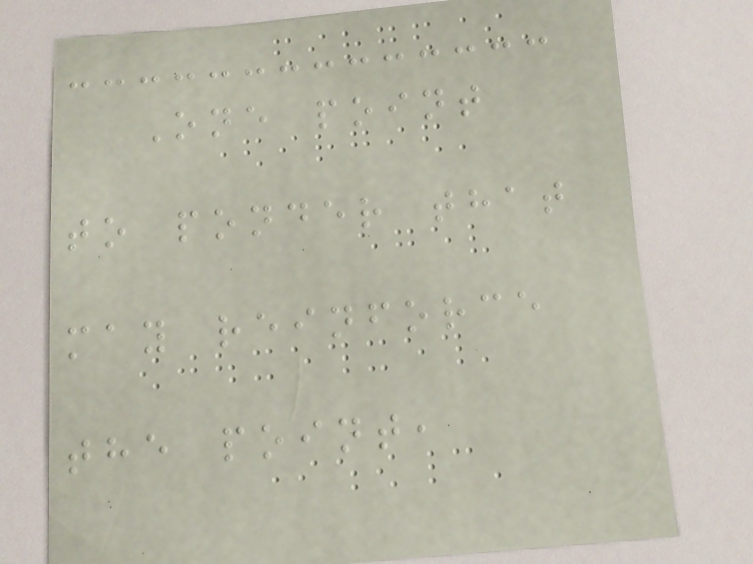One point
to ponder that
may reinforce
the point,
